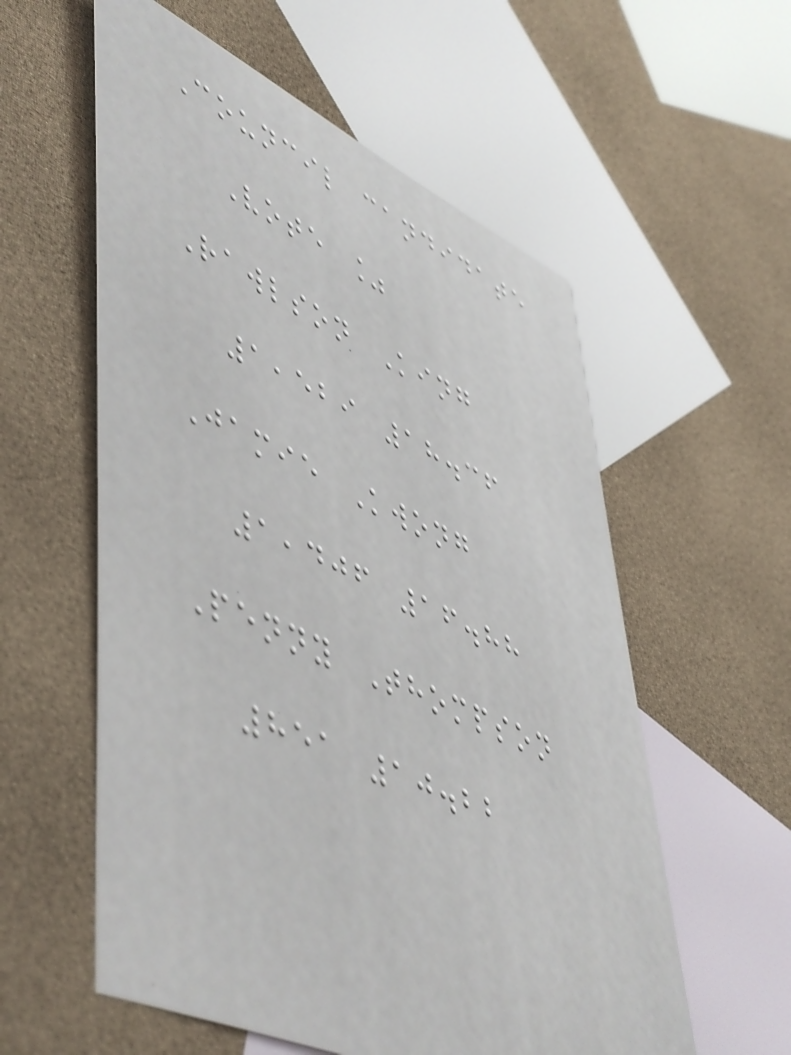Council candidate
Vote %
Rawlson King
1,529 18.36
Jamie Kwong
1,406 16.88
Penny Thompson
851 10.22
